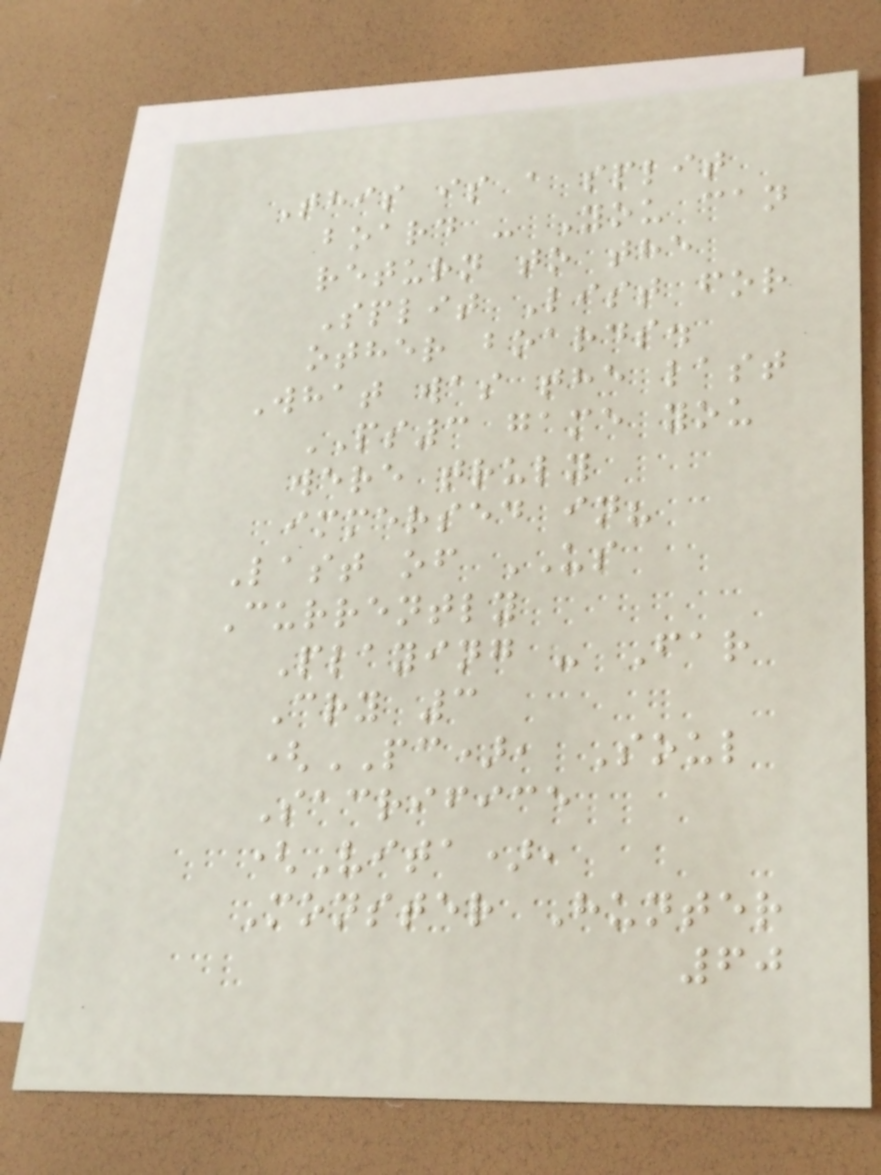This is a split
board - You can
return to the
Split List for
other boards.
What was the last
PS3 game you
were truly
immersed in?
Last of US
Currently
Playing - Far
Cry 3
(PC), Soul
Sacrifice
(Vita),
Monster Hunter
60
